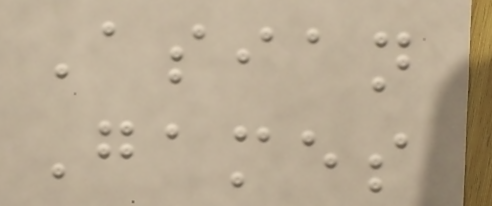Asian
Games
